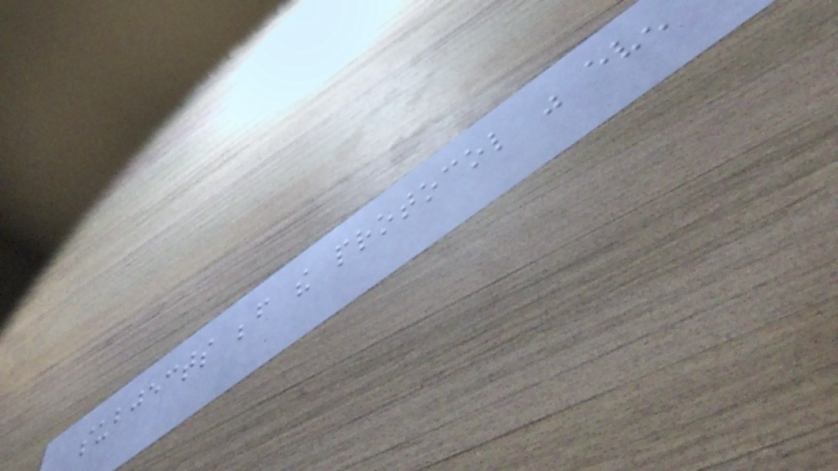subjects before the protocol was even
